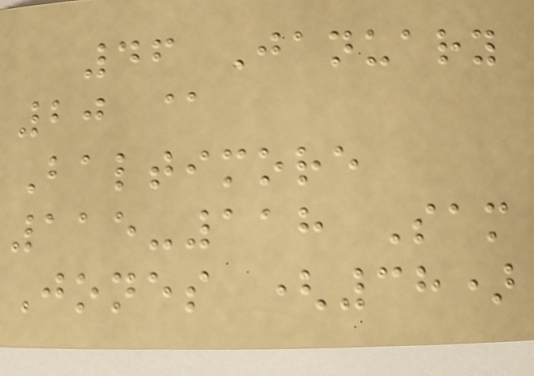46 January
20 @
Baltimore
115-118 Sam
Jones (38)
